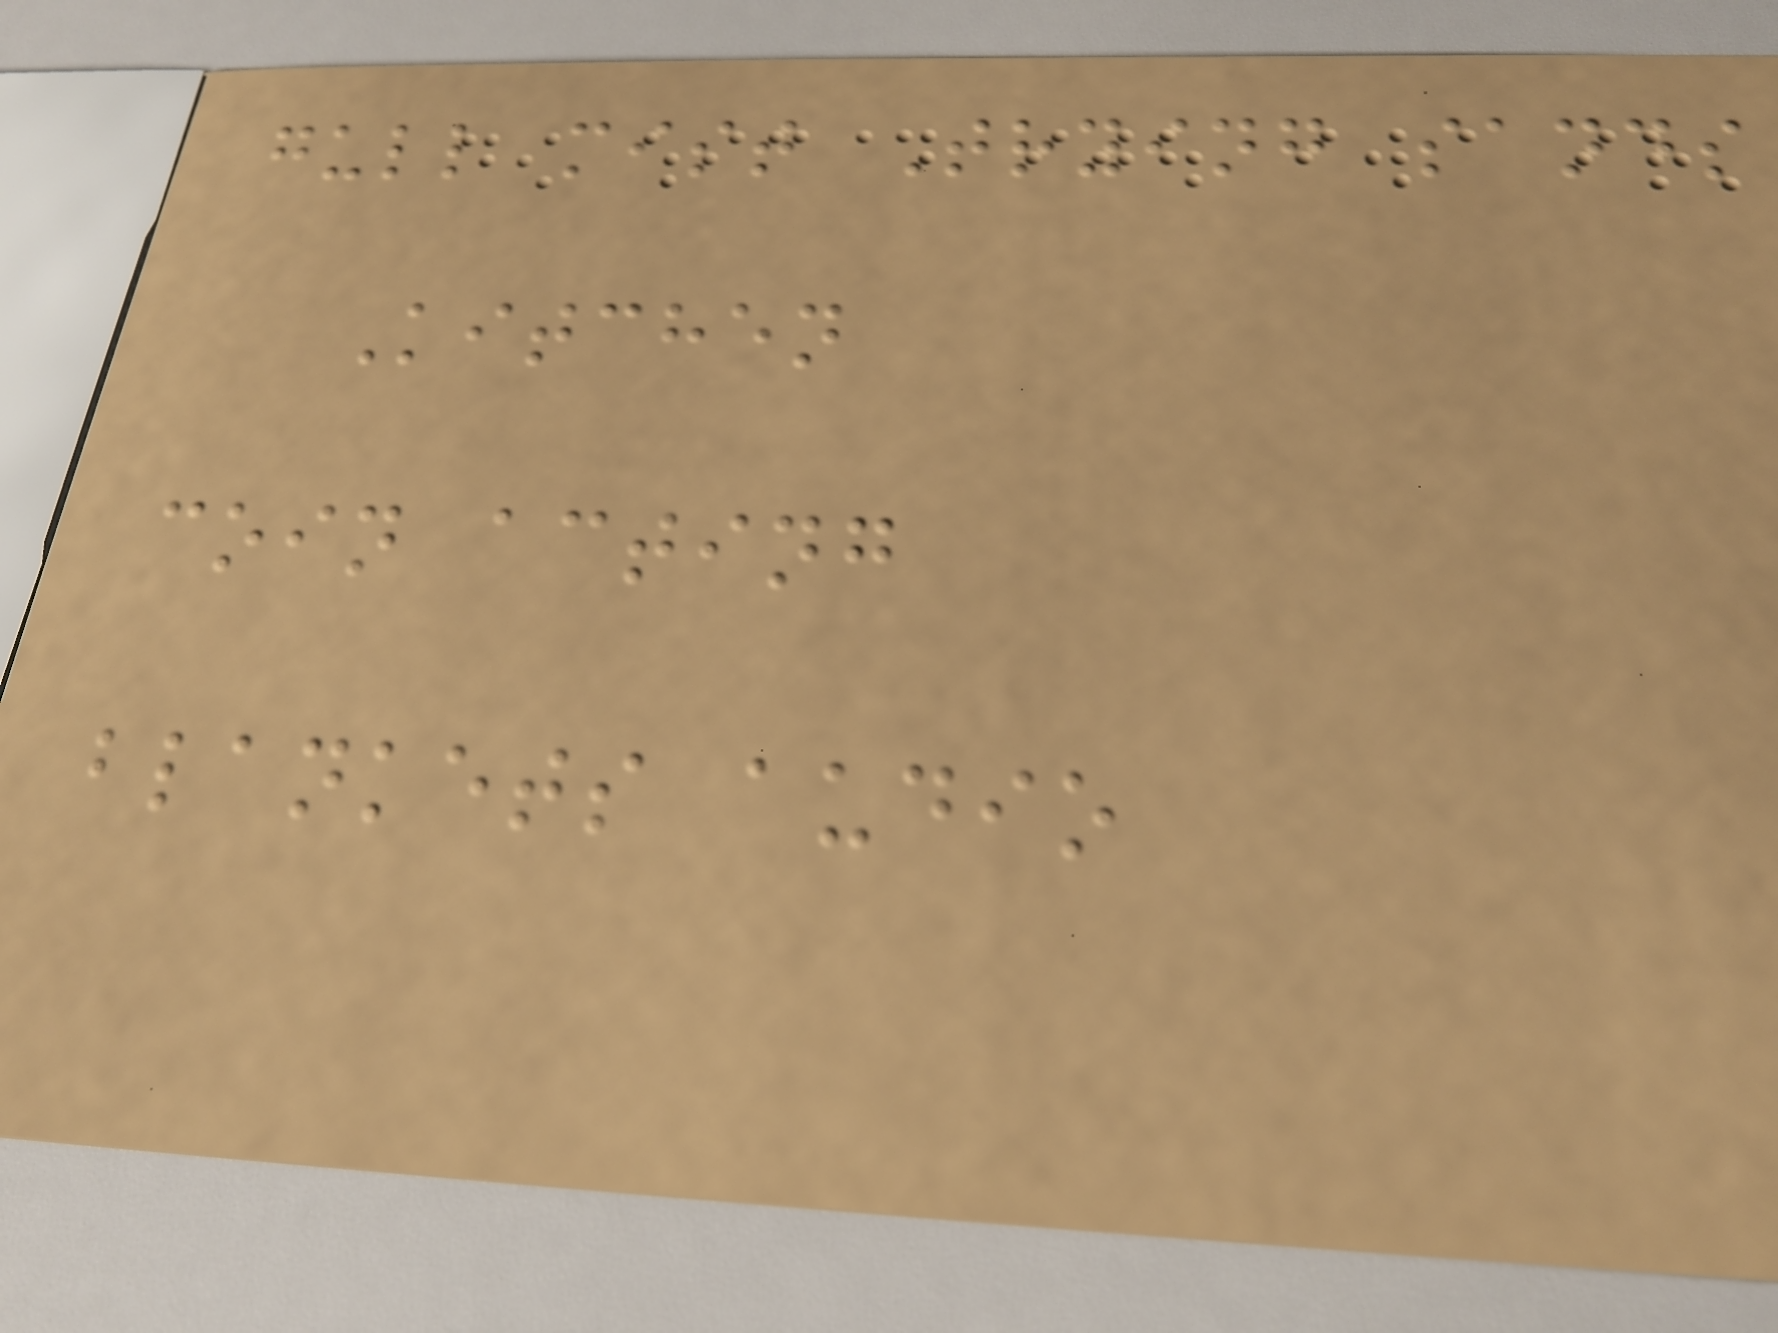gull mist Trying sands
Kitchen
coin acting
blankets audio
